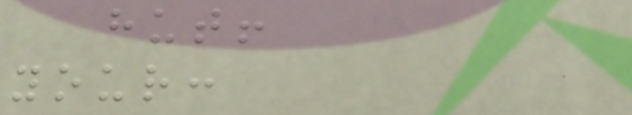hut!
your:
